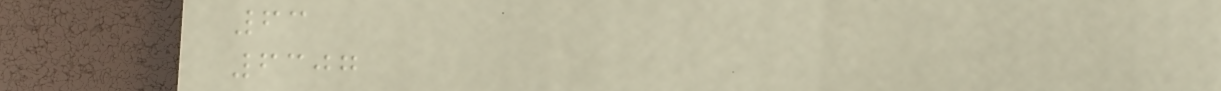63
6307
